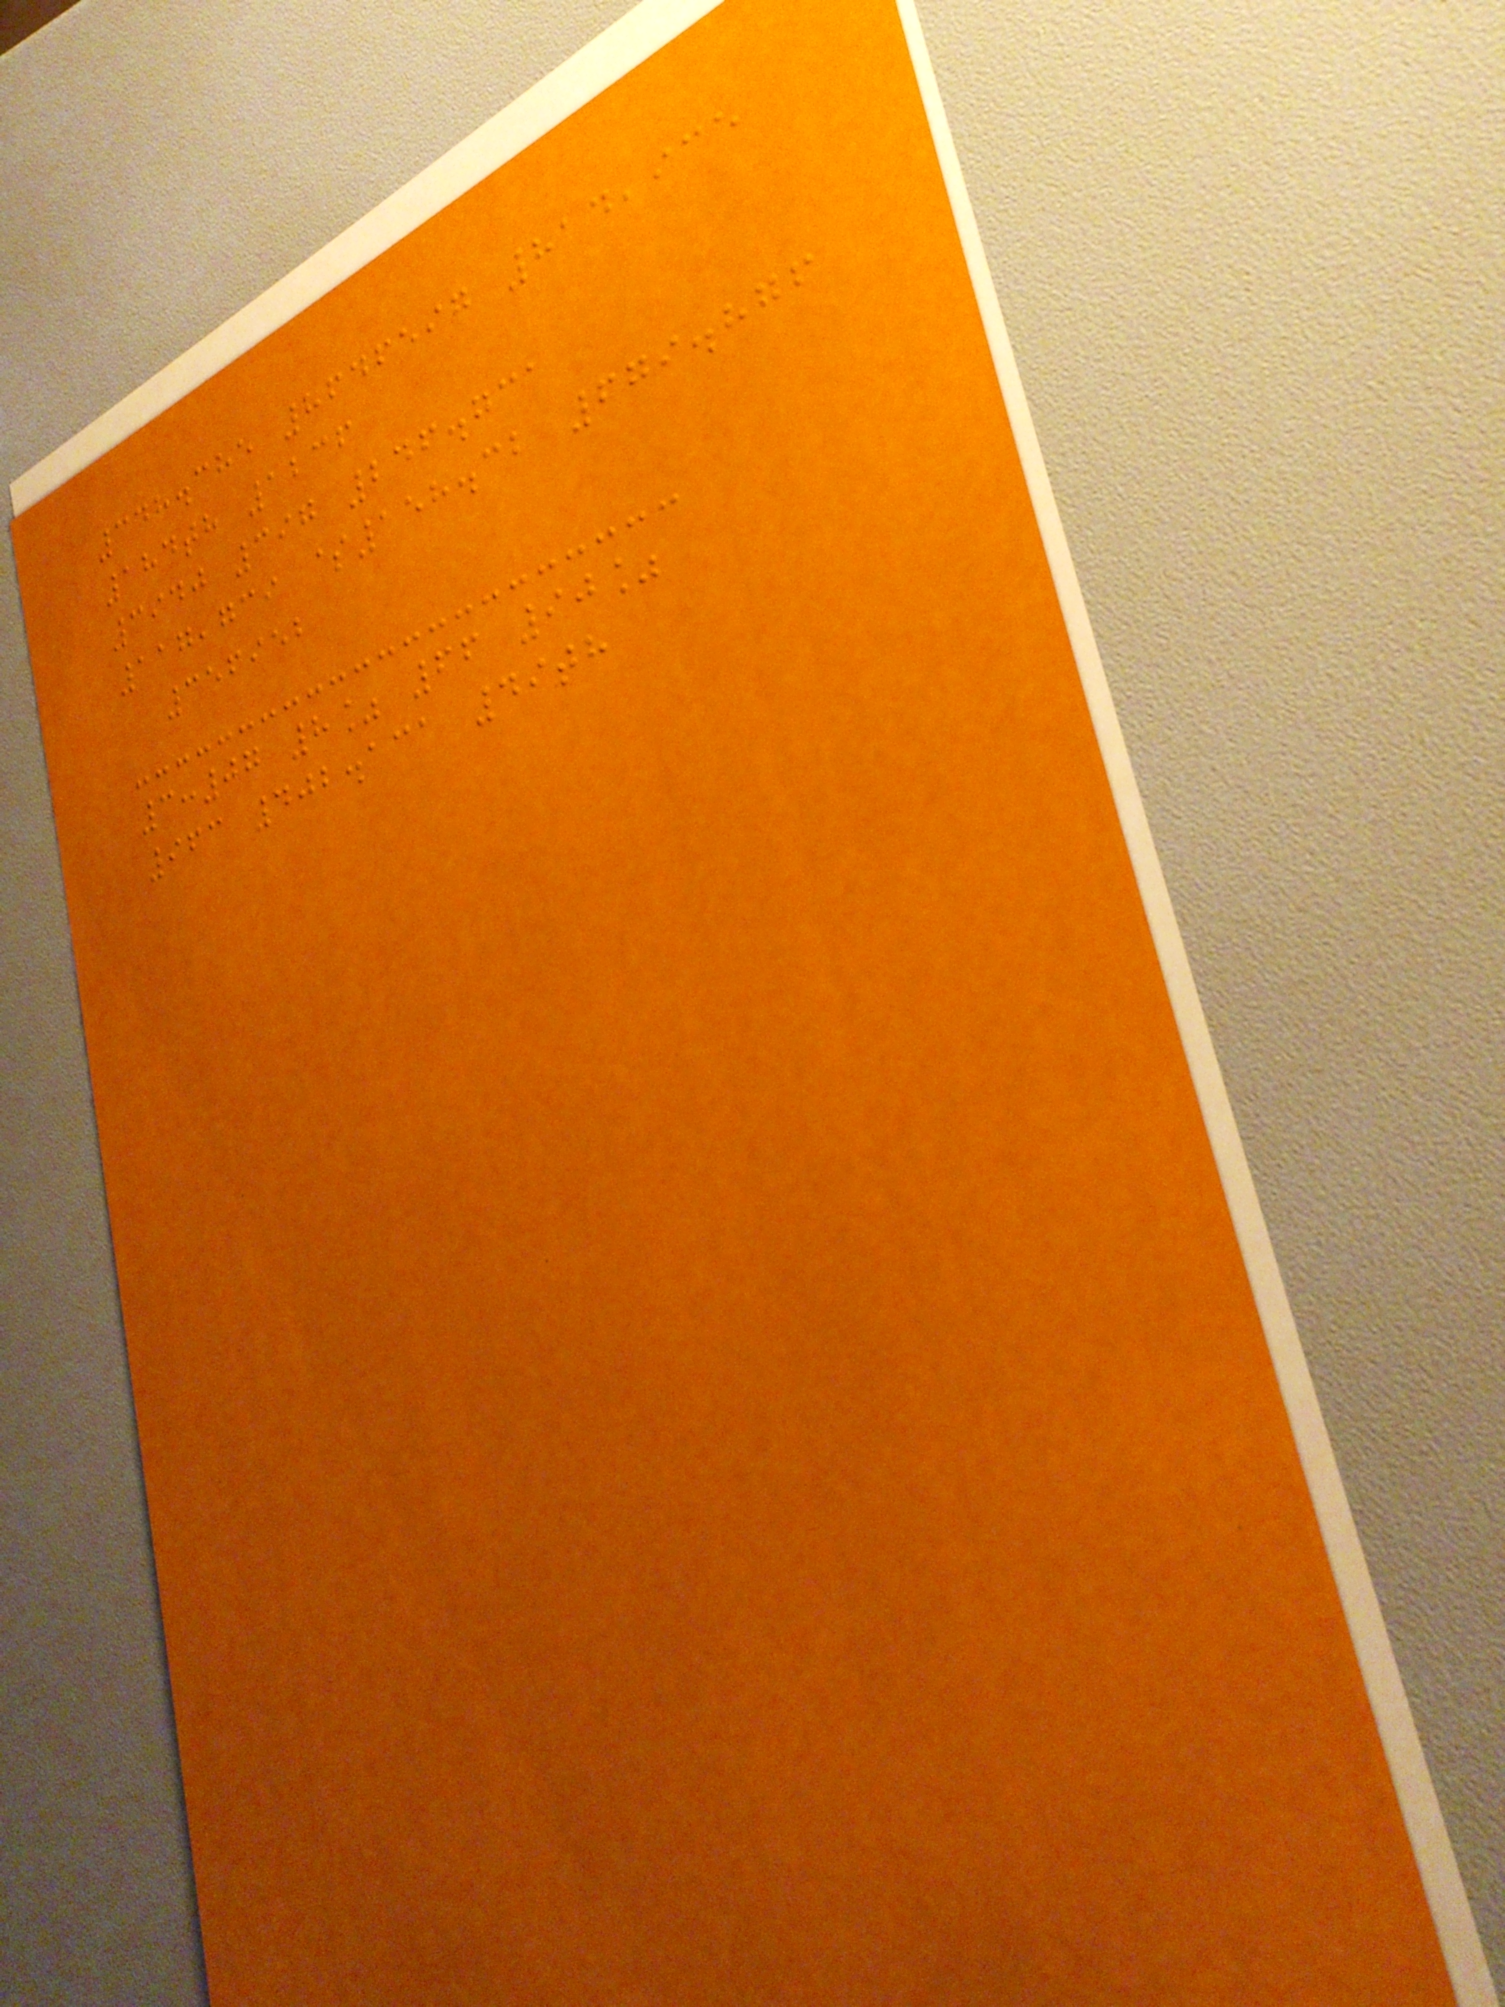348.385 8646597 814,935
184th 1236
3940 397 246.731
117,739 $158.32 679.876
356952
3:07 8% 66 90%
963 402.131 49th
